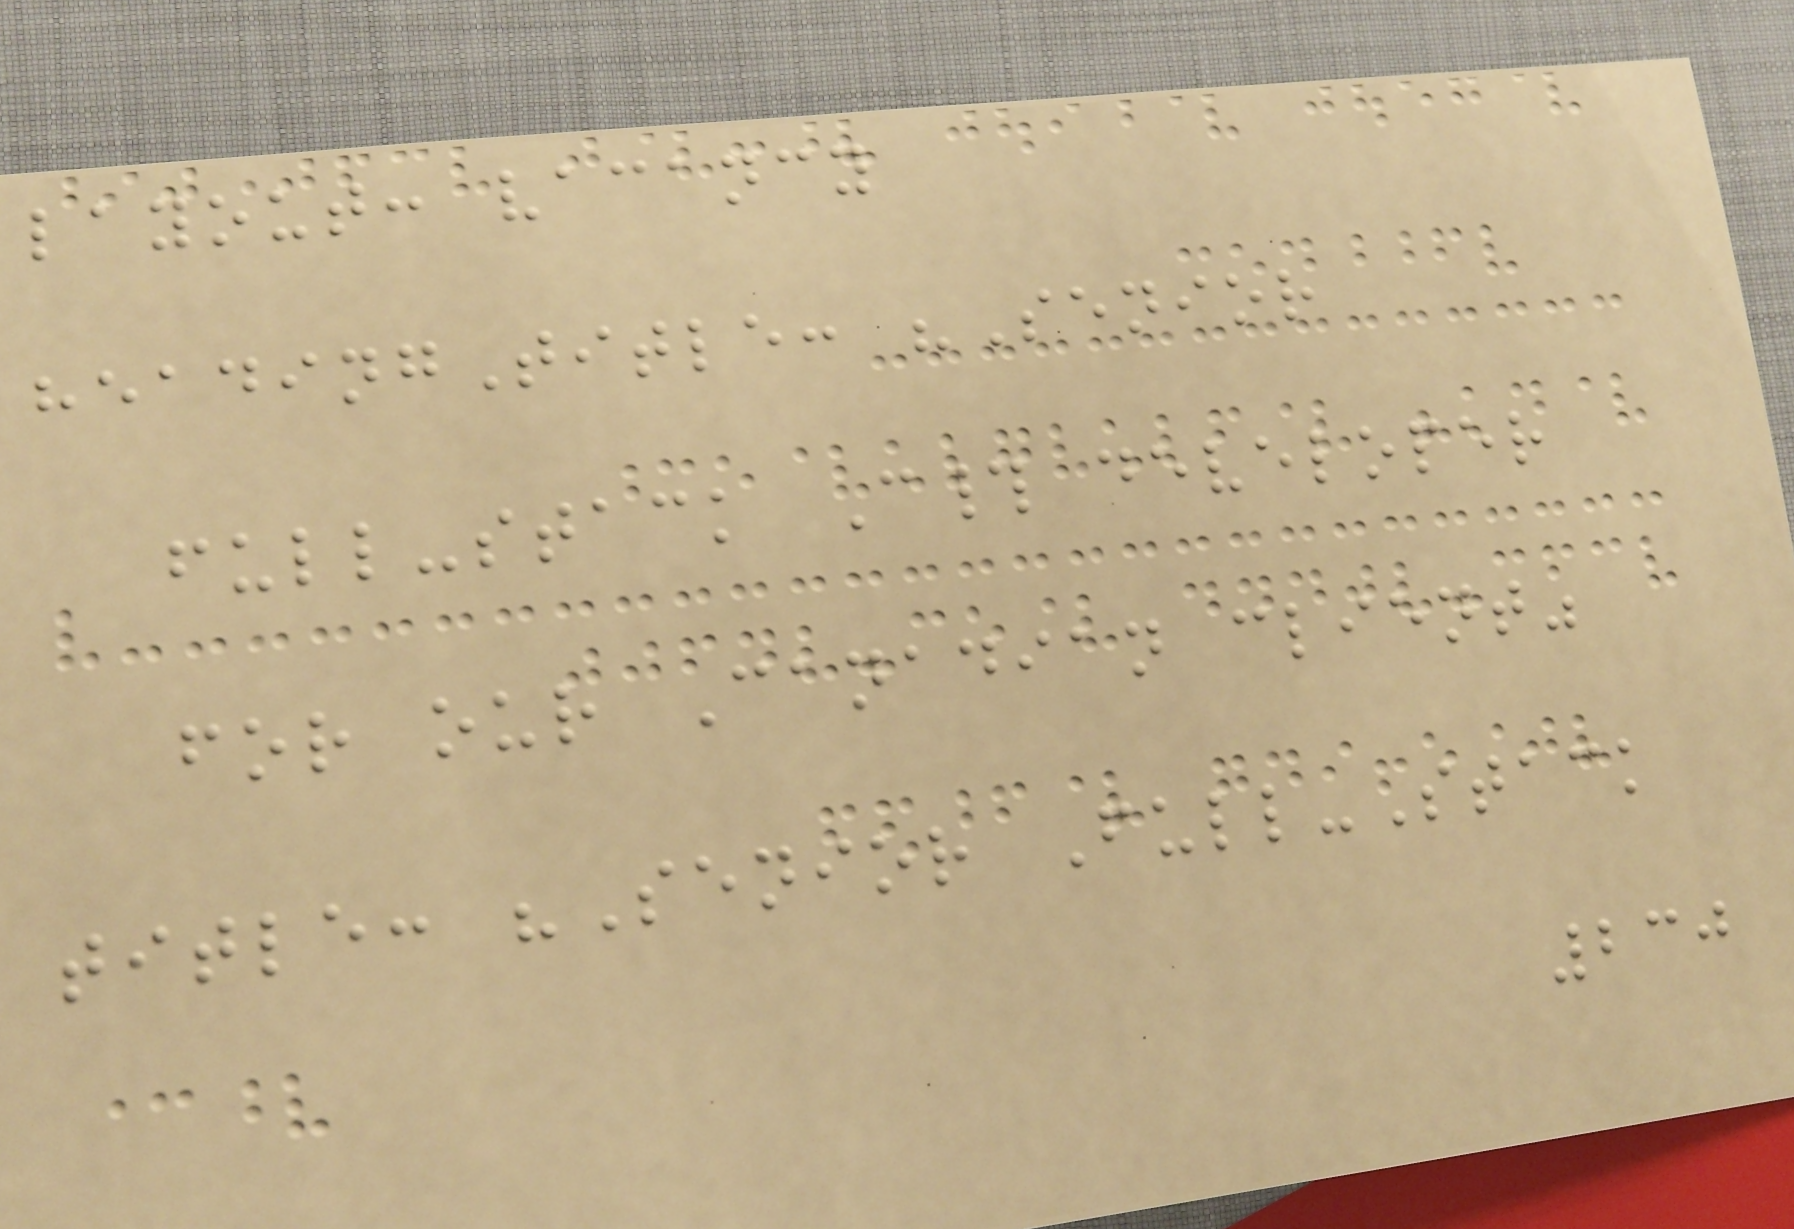layout: vacancy
headingTitle: "Senior
full-stack C# developer
for our Canadian client"
title: "Senior Full-Stack
230
